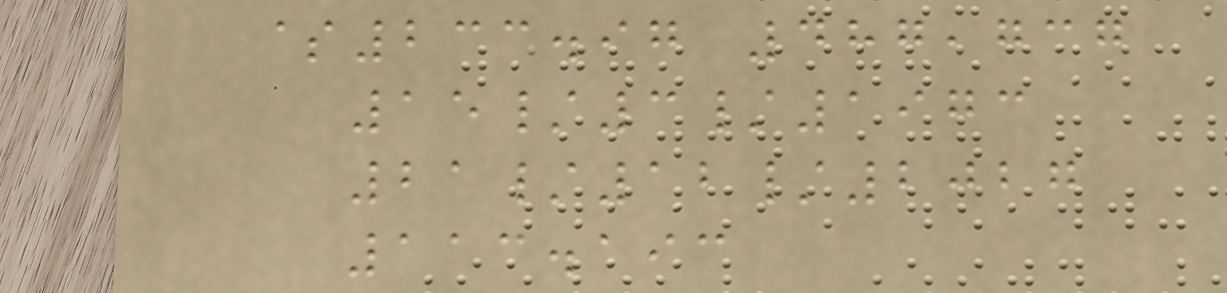$233.97 487,737
15/3/1973
21/12/2027
113.193
